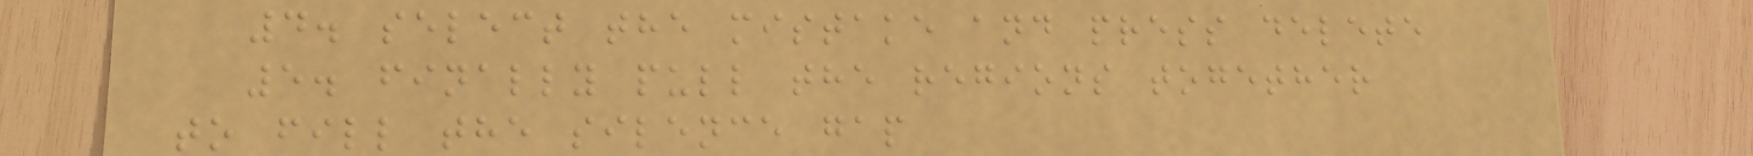4. select the mistake and press delete
5. finally pull the regions together
to fill the silence gap
